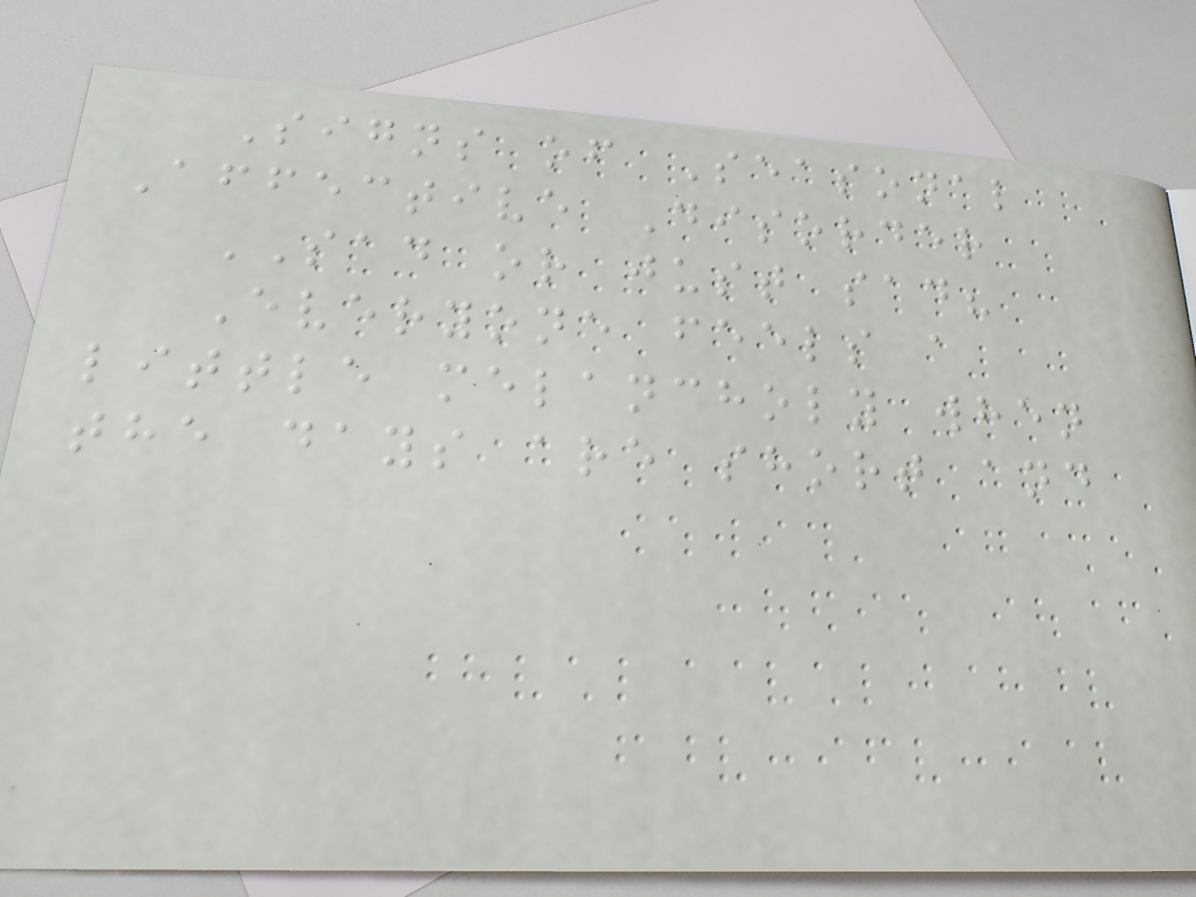Signs of Seasonal
Affective Disorder
SAD or just sad?
Everyone feels a
little melancholy when
the days are short and
